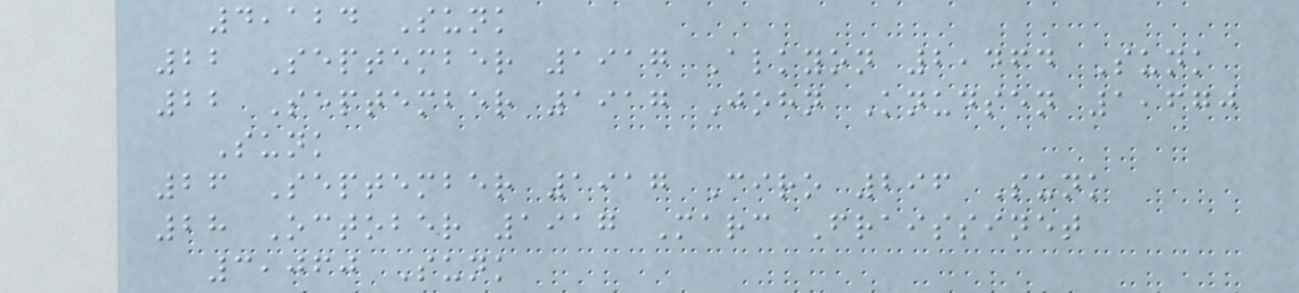4,124 Sunk
22 September 1917 Alkyon 2,464 Sunk
22 September 1917 John Knudsen 1,670
Sunk
26 September 1917 Ciro 296 Sunk
28 October 1917 Marc Fraissinet
3,060 Sunk
